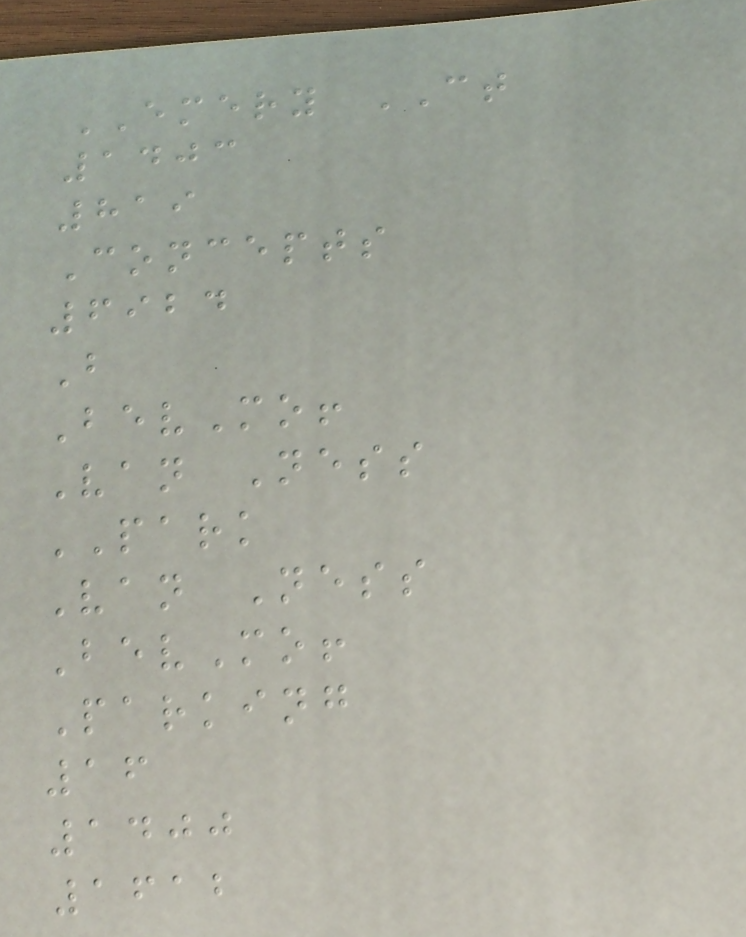EMERY CT
1403
819
Concepts
6924
B
BevMo!
Van Ness
PARK
Van Ness
BevMo!
Parking
16
1400
1612
